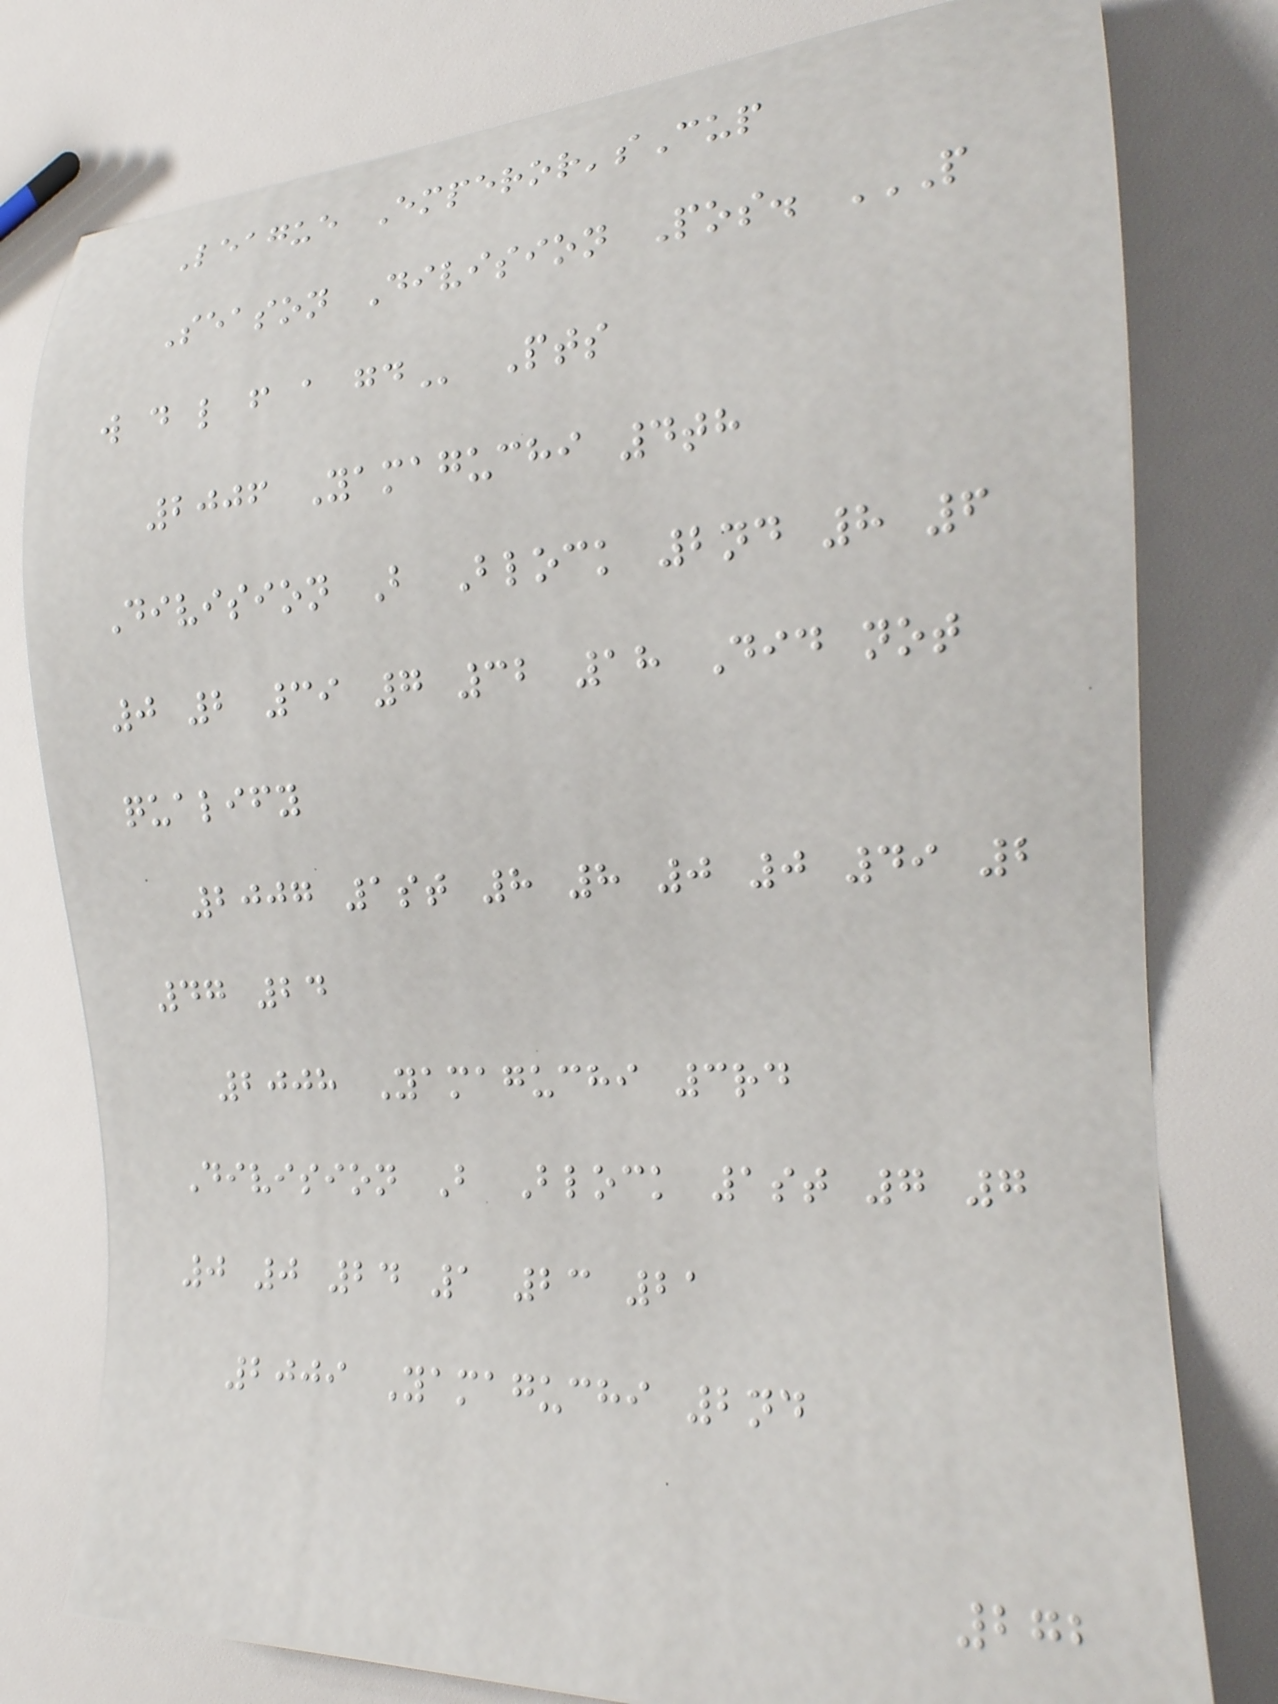League Emperor'sCup
Season Division Pos. P
W D L F A GD Pts
2006 Yamaguchi 4th
Division B Block 2nd 8 6
0 2 39 7 32 18 Did not
qualify
2007 1st 8 8 0 0 49 2
47 24
2008 Yamaguchi 3rd
Division B Block 1st 7 7
0 0 24 1 23 21
2009 Yamaguchi 2nd
272
